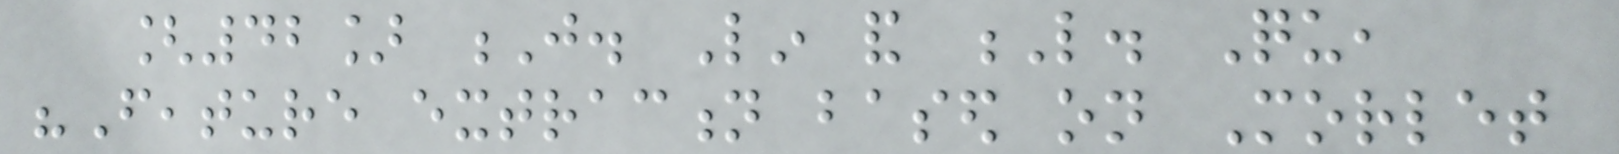[42] J. Lin and L. Qu,
"Feature extraction based on Morlet
